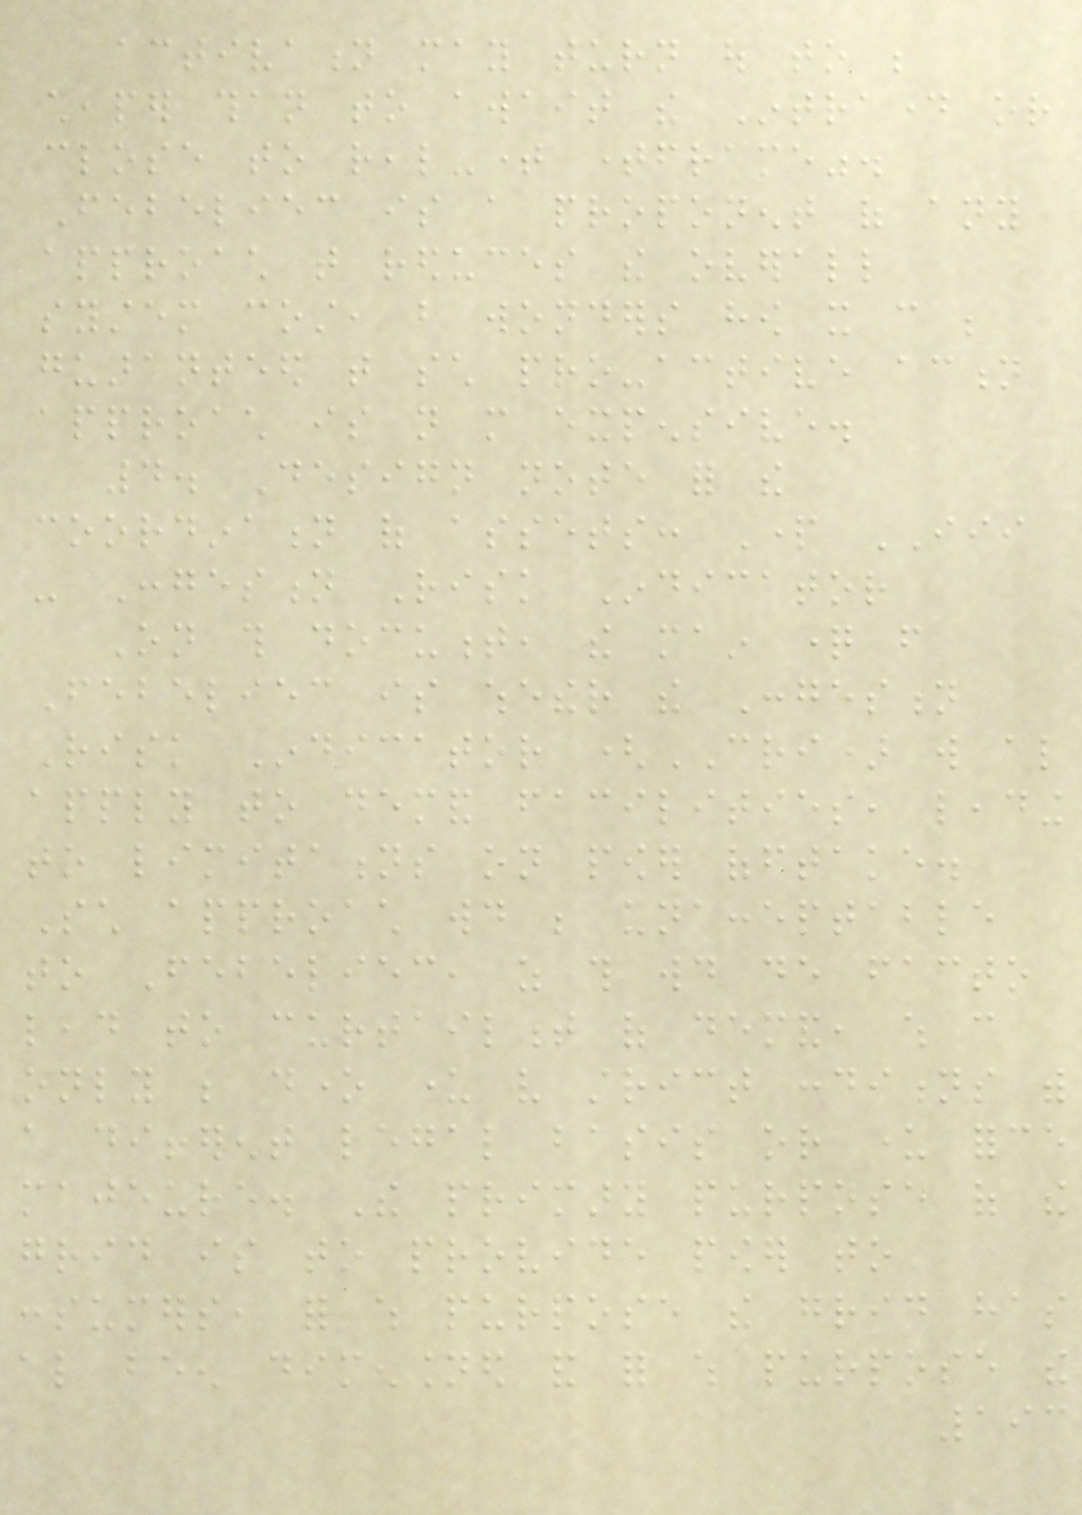activation may turn out to be
cheaper than to await the Intraday or
close to real-time timeframe".
Febeliec is a proponent of any
approach that reduces the overall
system cost, but wonders how it can be
guaranteed that such pro-active action
approach is not more expensive.
4. Design note for the
coordination of assets: Part III
- Congestion Risk Indicator
On this document, the main question from
Febeliec is whether the Congestion
Risk Indicator (CRI) will also
apply to demand facilities, leading
to limitations on power offtake.
Such approach would be unacceptable
to Febeliec, as this would de facto
lead to curtailment of demand, which can
only be done under very strict conditions with
a different legal basis or under force
majeure. The primary purpose of the
grid is to provide power to
consumers, for which purpose the grid has
also been dimensioned and for which purpose the
193
